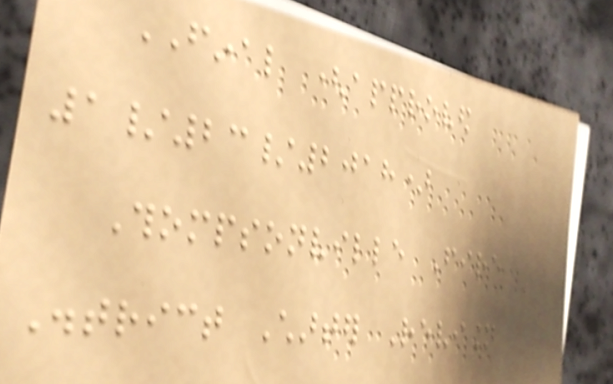FINAL (approved
1/23/2018)
Thompsonville Fire
District Charter Revision
